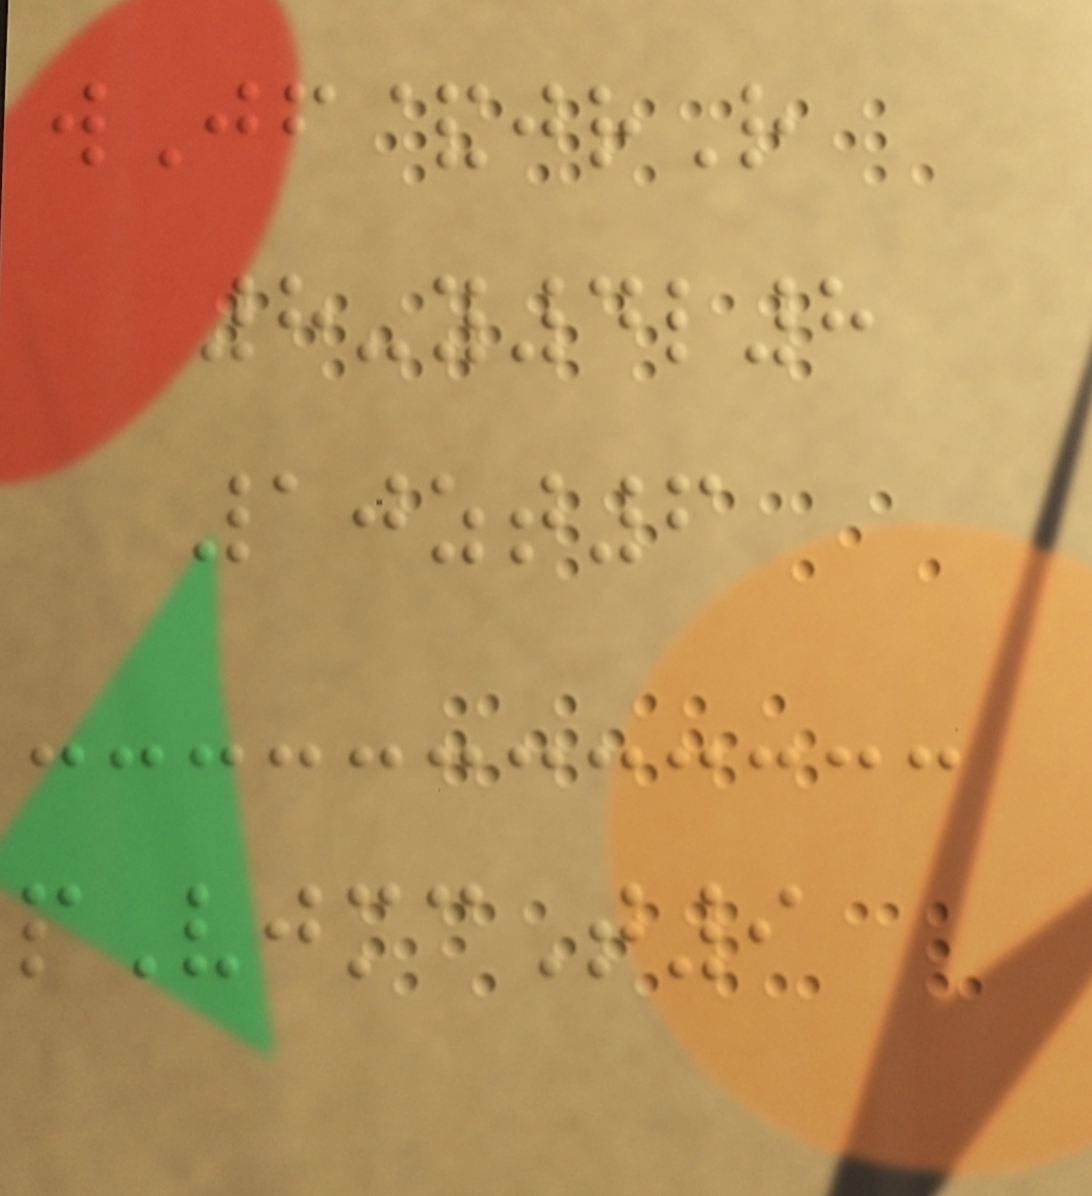wJf&jrR
8-y4l8
10zt6
pVjmcT9
